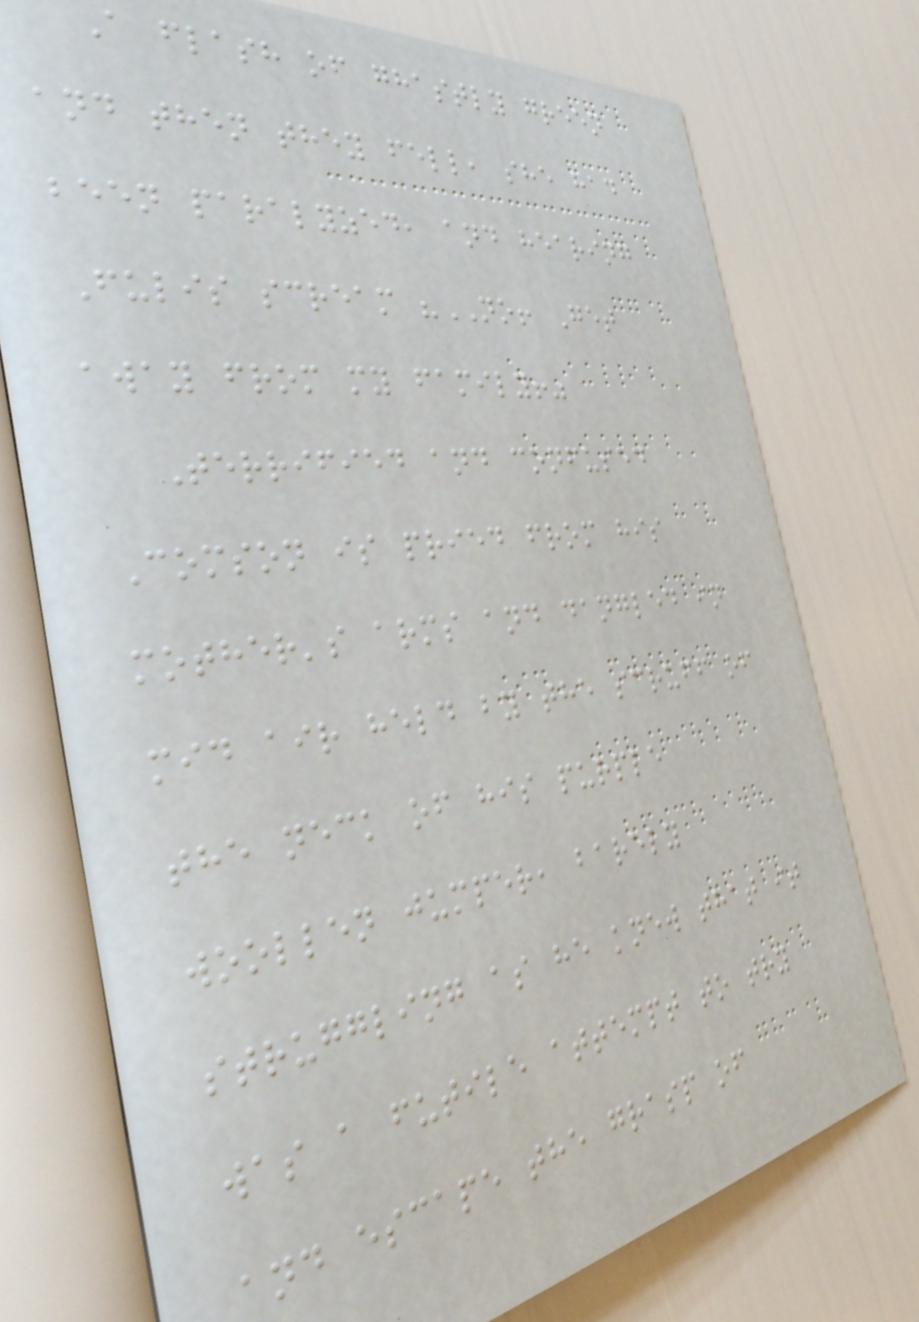A flash of ghastly green
and then they fell, she had
been paralyzed, and hearing
Fulis scream "NO! Get
away from my family!"
Terrified and confused
Comson is pried from his
mother's arms and dangled in
mid air held by the scruff of
the neck of his purple
woollen jumper, barely
struggling as he knew that it
was a futile attempt to try
and escape the grasp of
